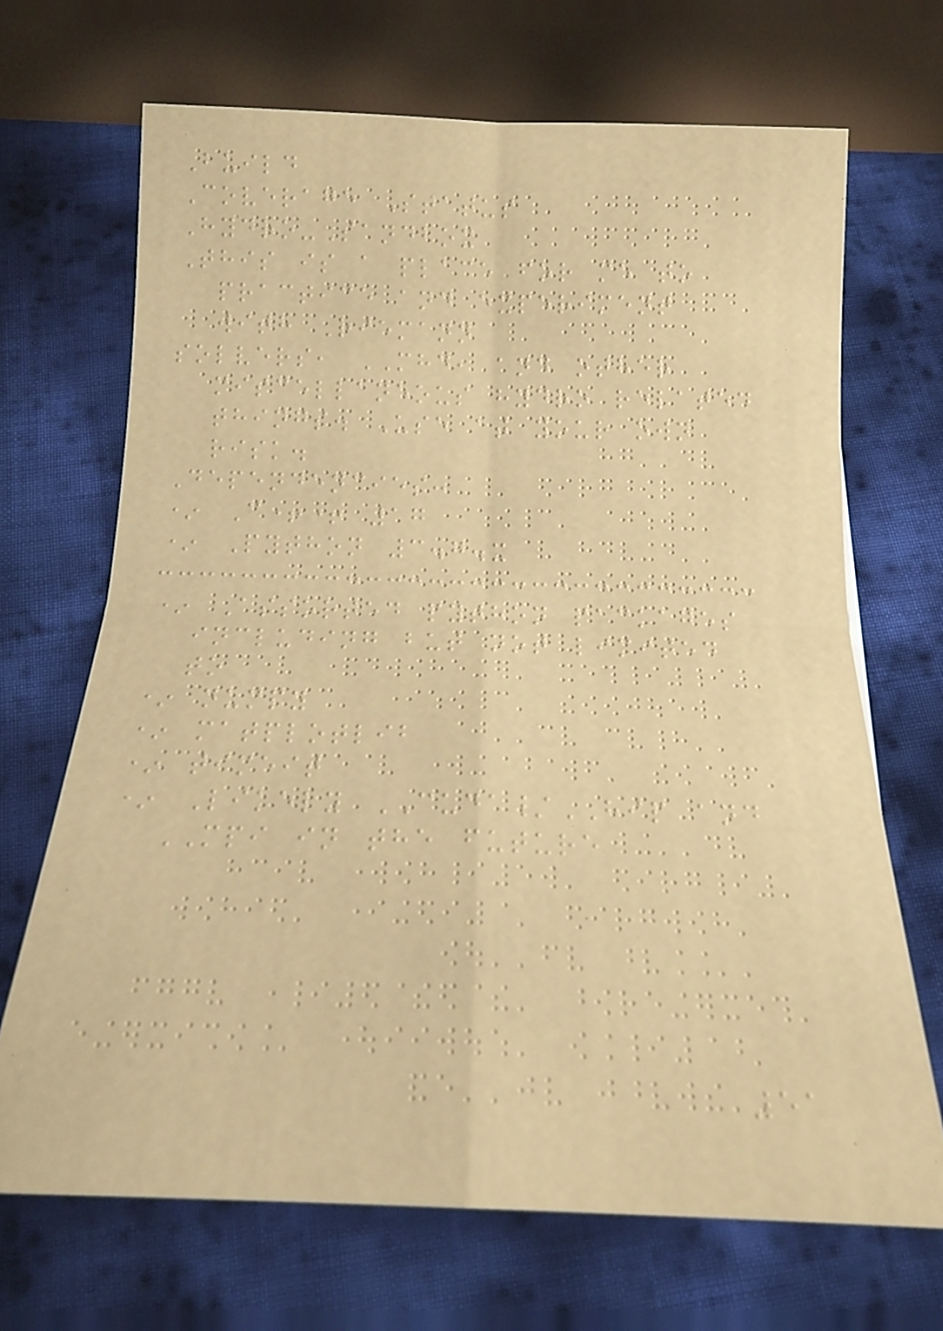Build
Coverage Status
Hydro-Sandbox
This is a place for me to
practice and experiment
with Riemann
solvers, MHD, and other
miscellaneous hydro related
things. Use at your own
risk.
Dependencies:
* C++ 17
* Python 3.7.x
* Assorted python packages
including but not limited
to
* numpy
* matplotlib
* timeit
* Likely CUDA/HIP and
MPI in the future
51
